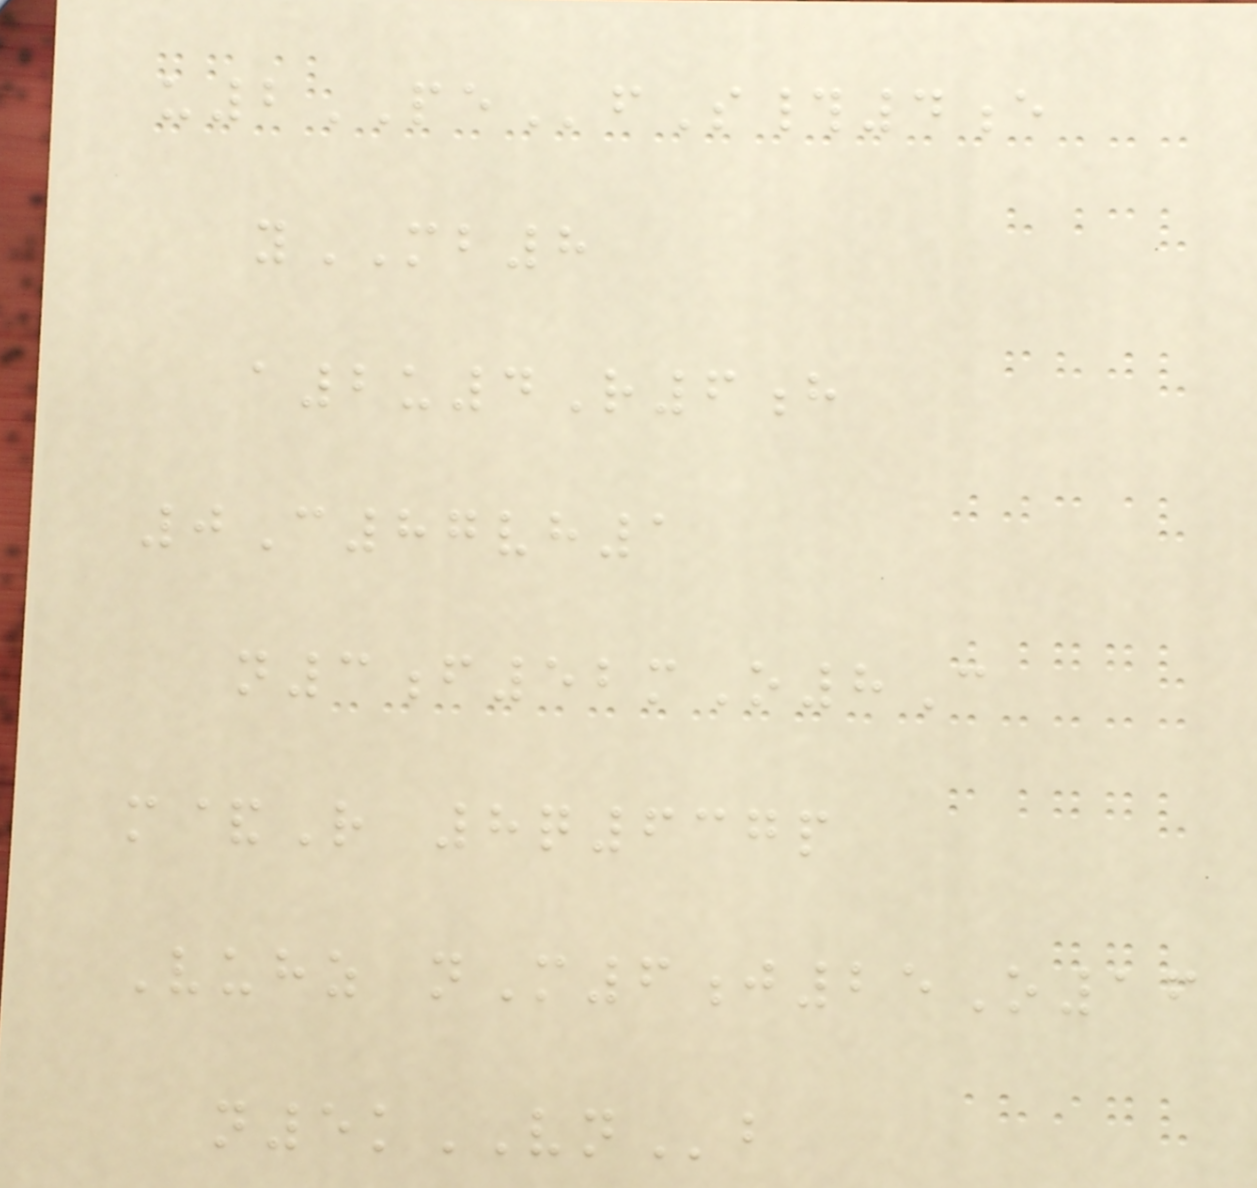u2PEfS#4e
yMB8
a2u4R6h
0C87vh1
n3f52mO8C
m&R 8q637p
Vuhz nM6j25O16
n5kVNb
